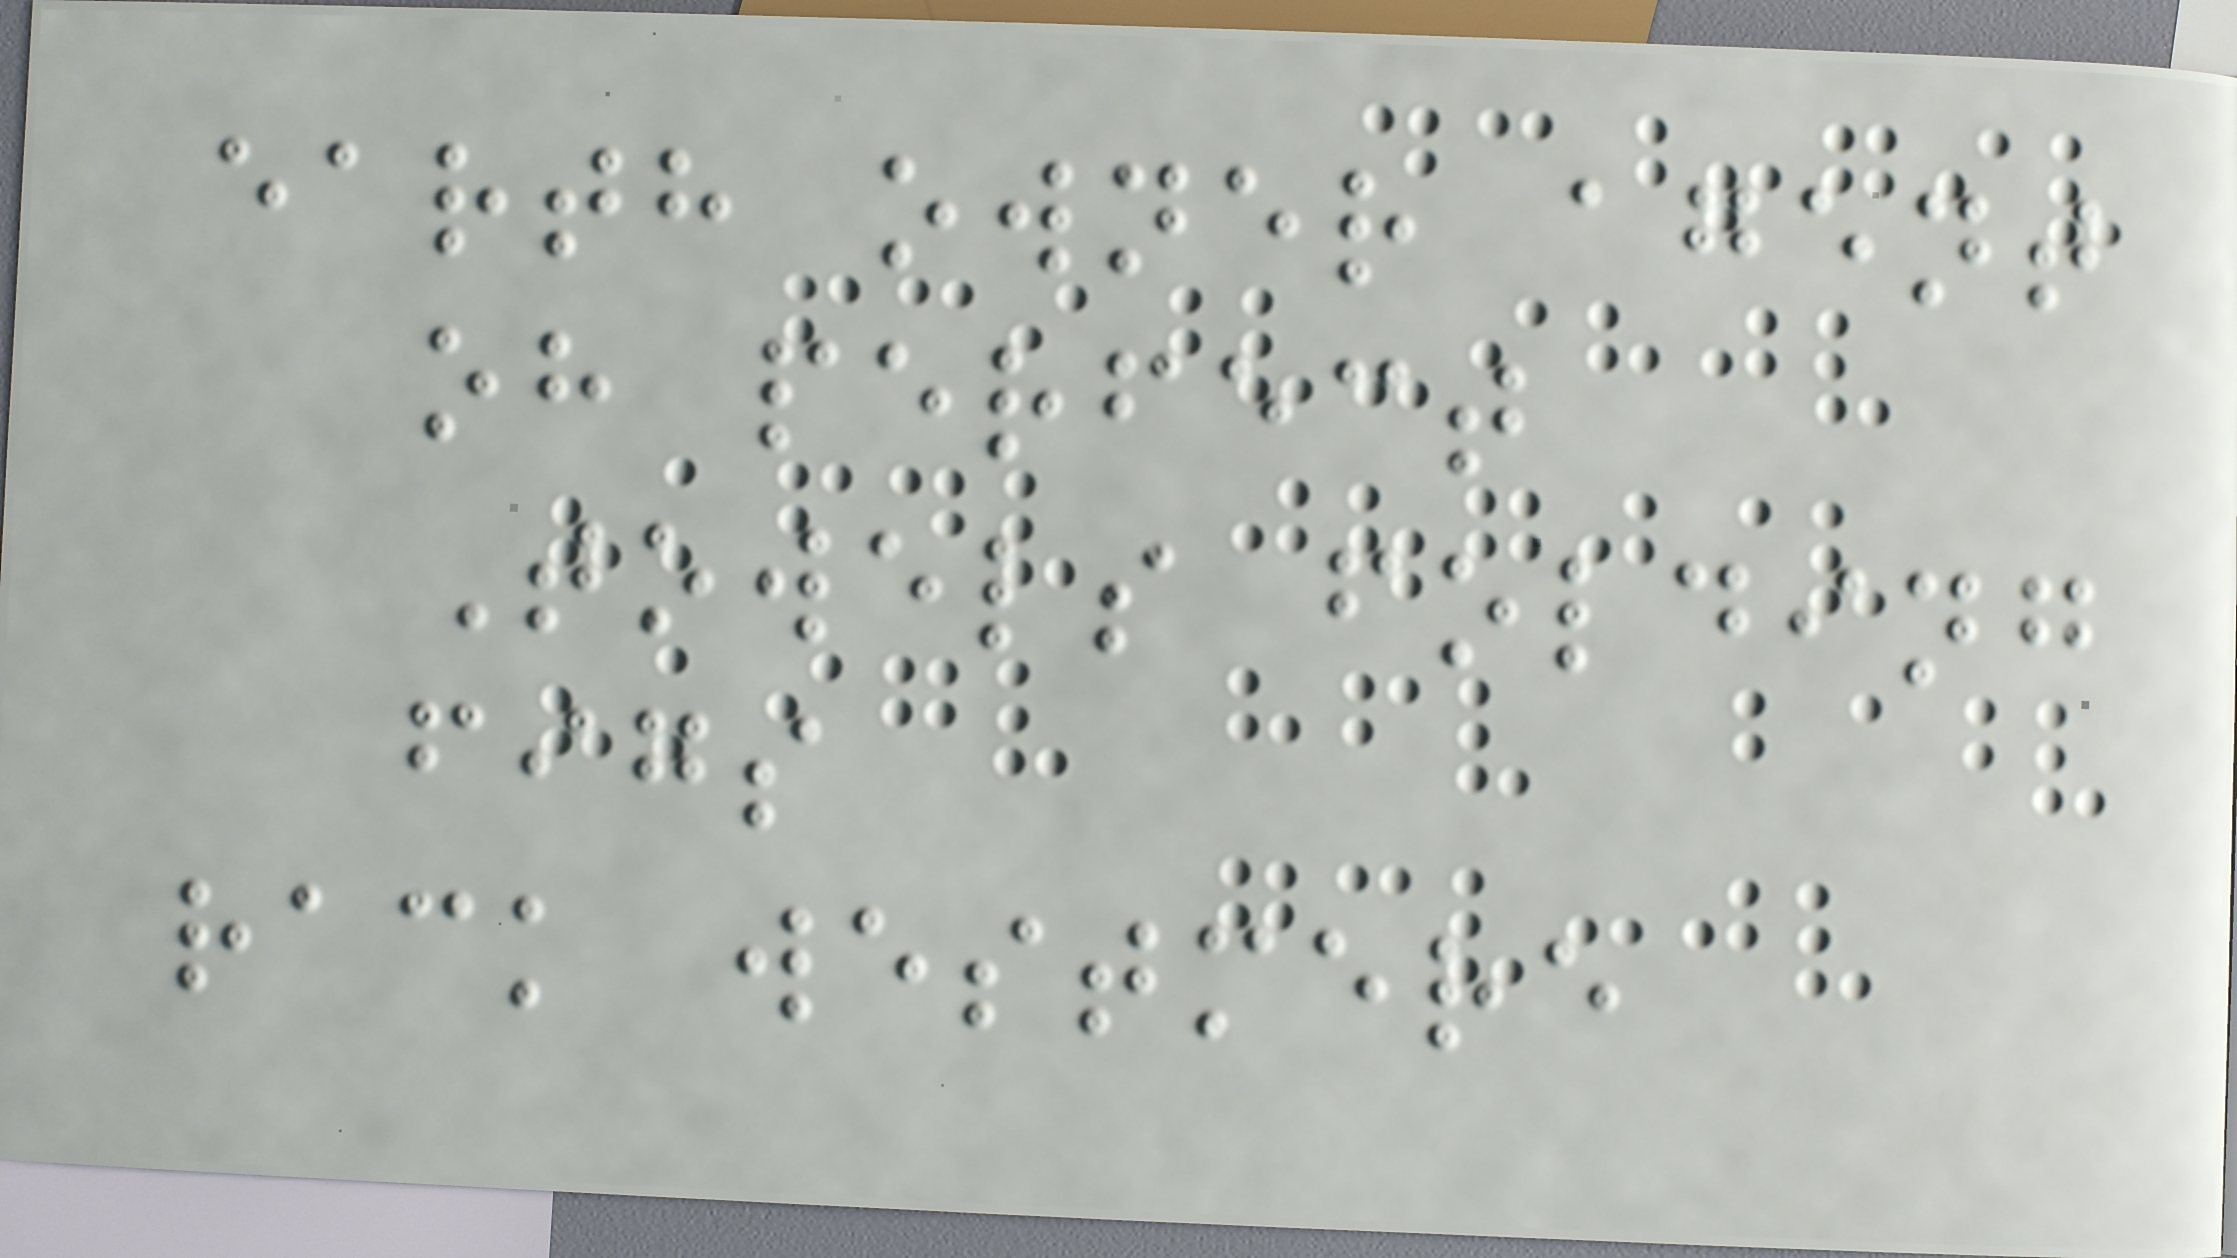earth owner agent
oh perfect
Towels folding
figs
rack westmere
